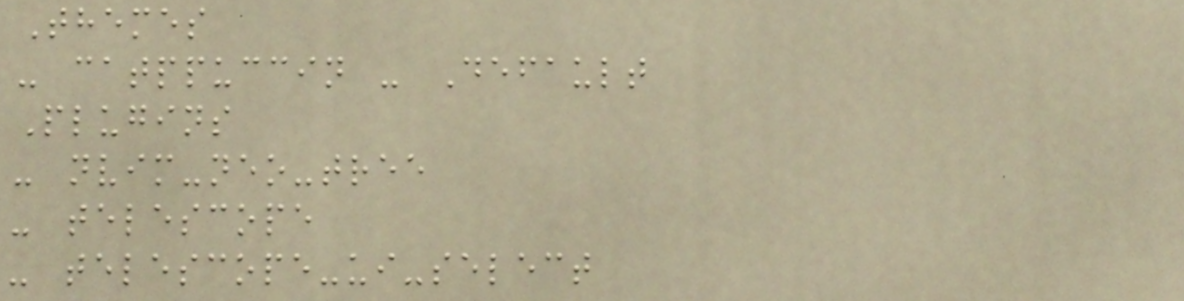Themes
- catppuccin - Default
Plugins
- nvim-neo-tree
- telescope
- telescope-ui-select
